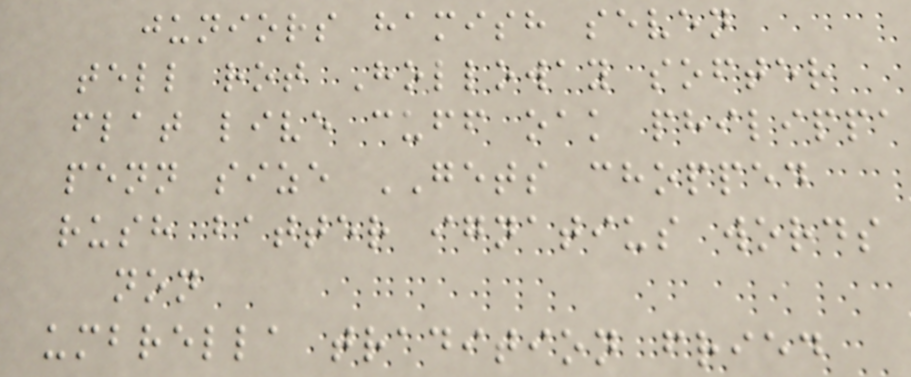juniors hamish seven
tell rot Holloway softer
flat live cuff oak philippa
penn size GETS chopped
rush batter ignatius words
non
umbrella tradition fried
